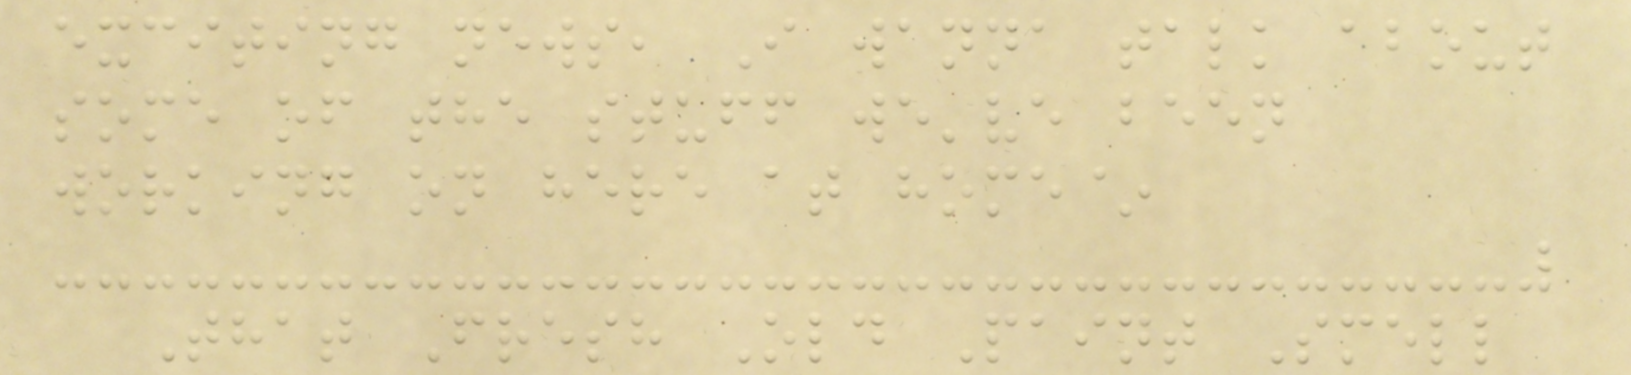exciting news, I wanna talk about
some of the stuff we've been
working on here at home~
That Fresh Old Paint Smell
